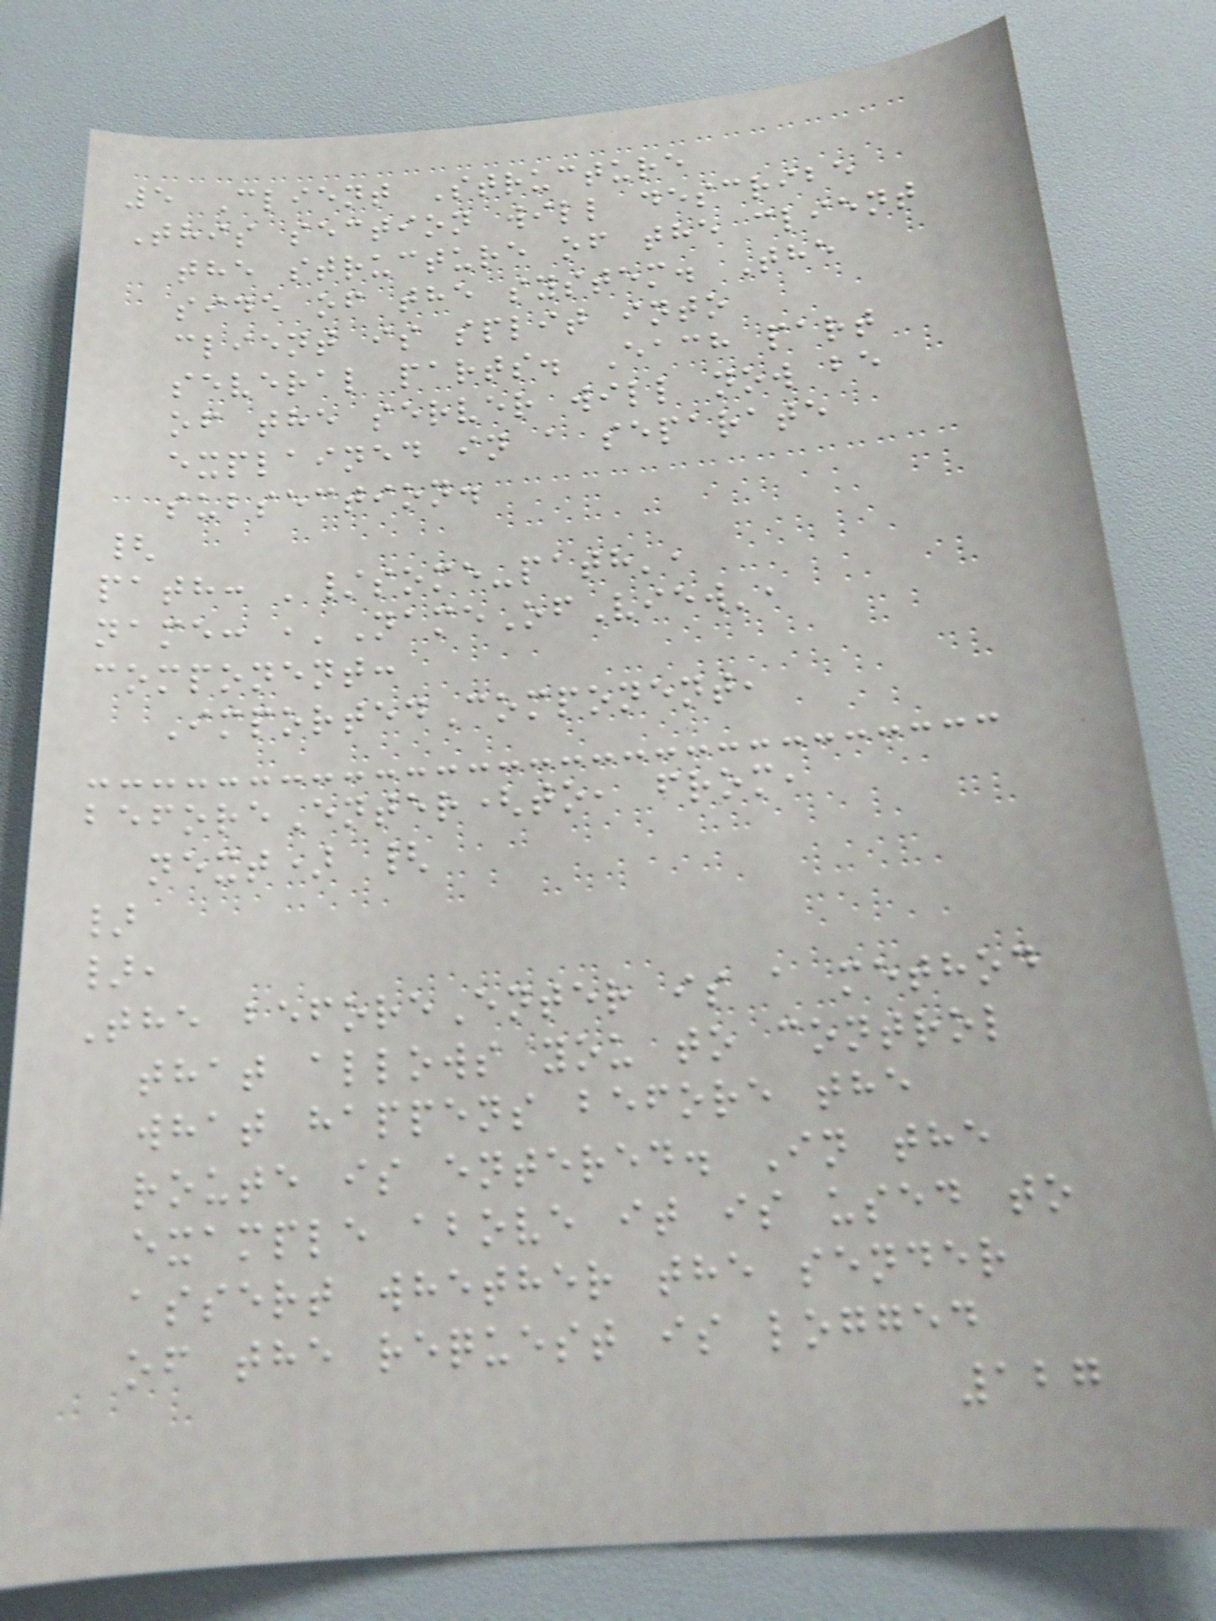5 Client Structure
This section will describe
the structure of the client
side of the system. The
client is split into
several parts. Each part
of the server will now be
explained in a separate
subsection.
{
path: '/some-path',
name: ,'NameOfView',
component:
ImportedComponent,
beforeEnter(to, from,
next) {
}
},
The beforeEnter is a method
that allows you to control
what happens before the
route is entered. In the
example above it is used to
assert whether the sender
of the request is logged
127
